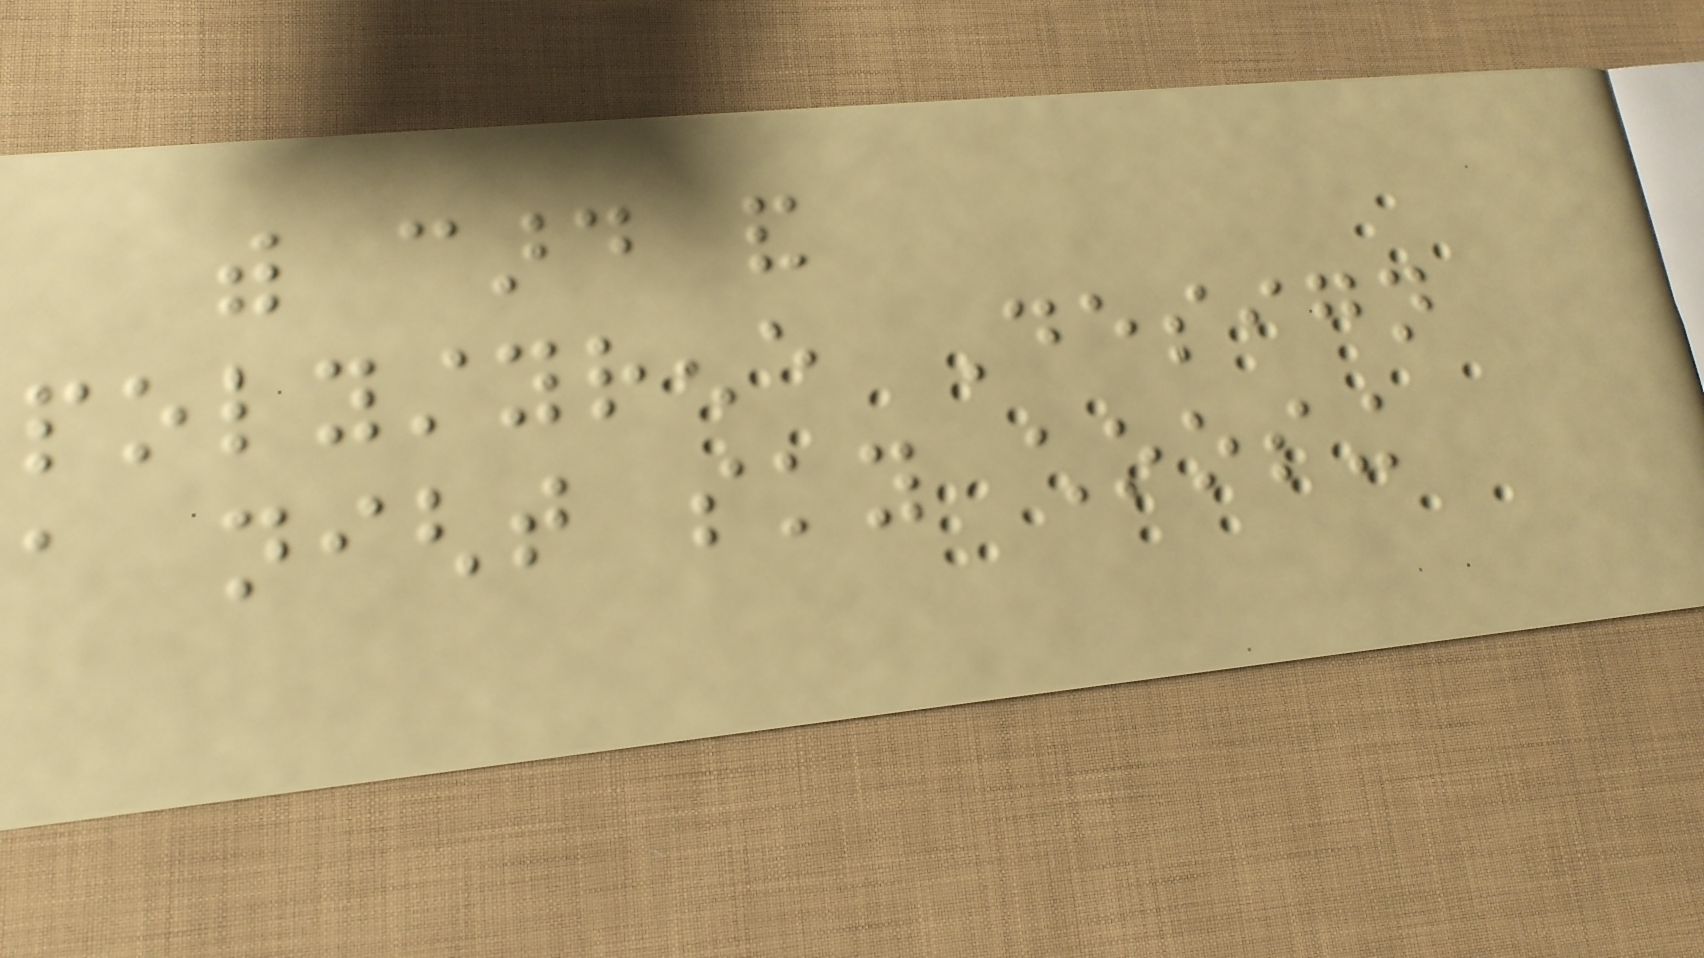with card and
polystyrene Design
a night sky choosing
